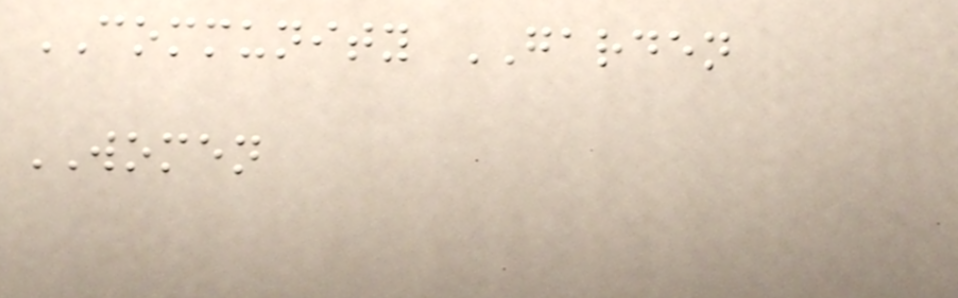COMMUNITY GARDEN
WOMEN
